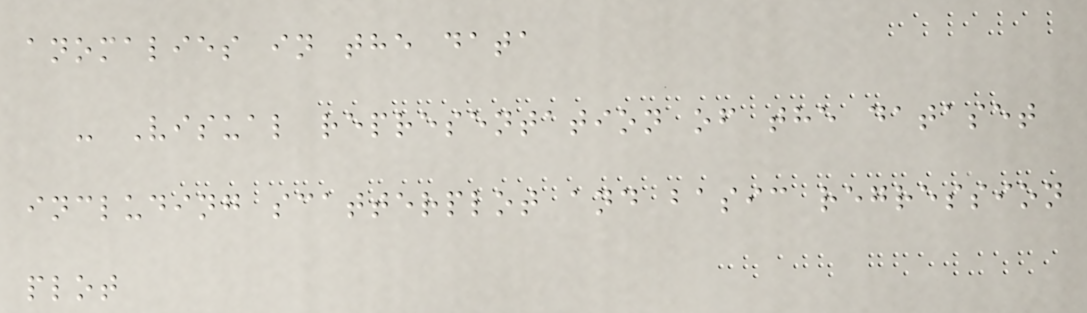anomalies in the data
- Visual representation of the dataset
including scatterplot and basic regression
plot
